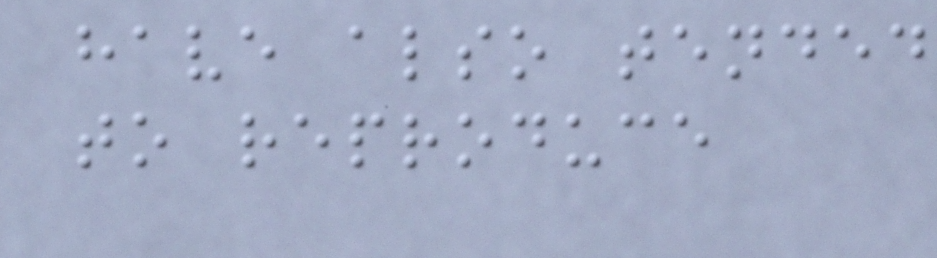have also tended
to reproduce
